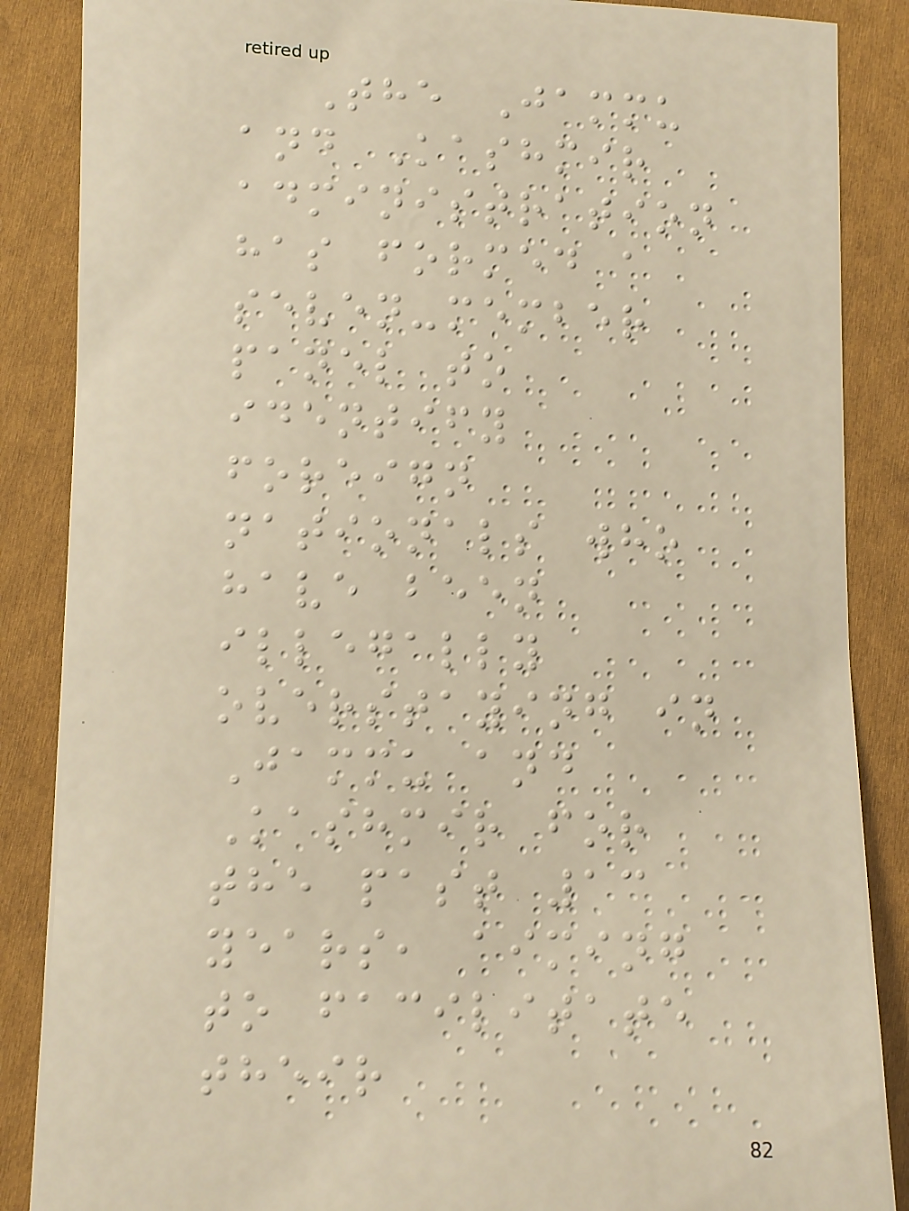The Jammu
and Kashmir
administration
has formed a
seven-member
panel to
identify
foreign
nationals who
have been
illegally
overstaying in
Jammu and
Kashmir for
the past 13
years, aiming
to facilitate
their
